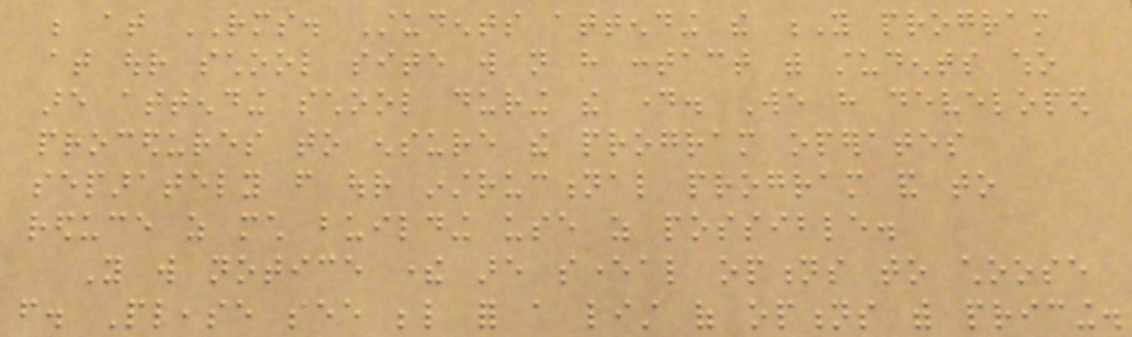be at RMS. Students attending the Y program
at our school site will not have contact with students who
are attending school during the day. We have developed
procedures to ensure the program operates
separately from our instructional program and to
reduce as much building use as possible.
You will notice there are several options to choose
from. Please see below for a list of options with pricing.
